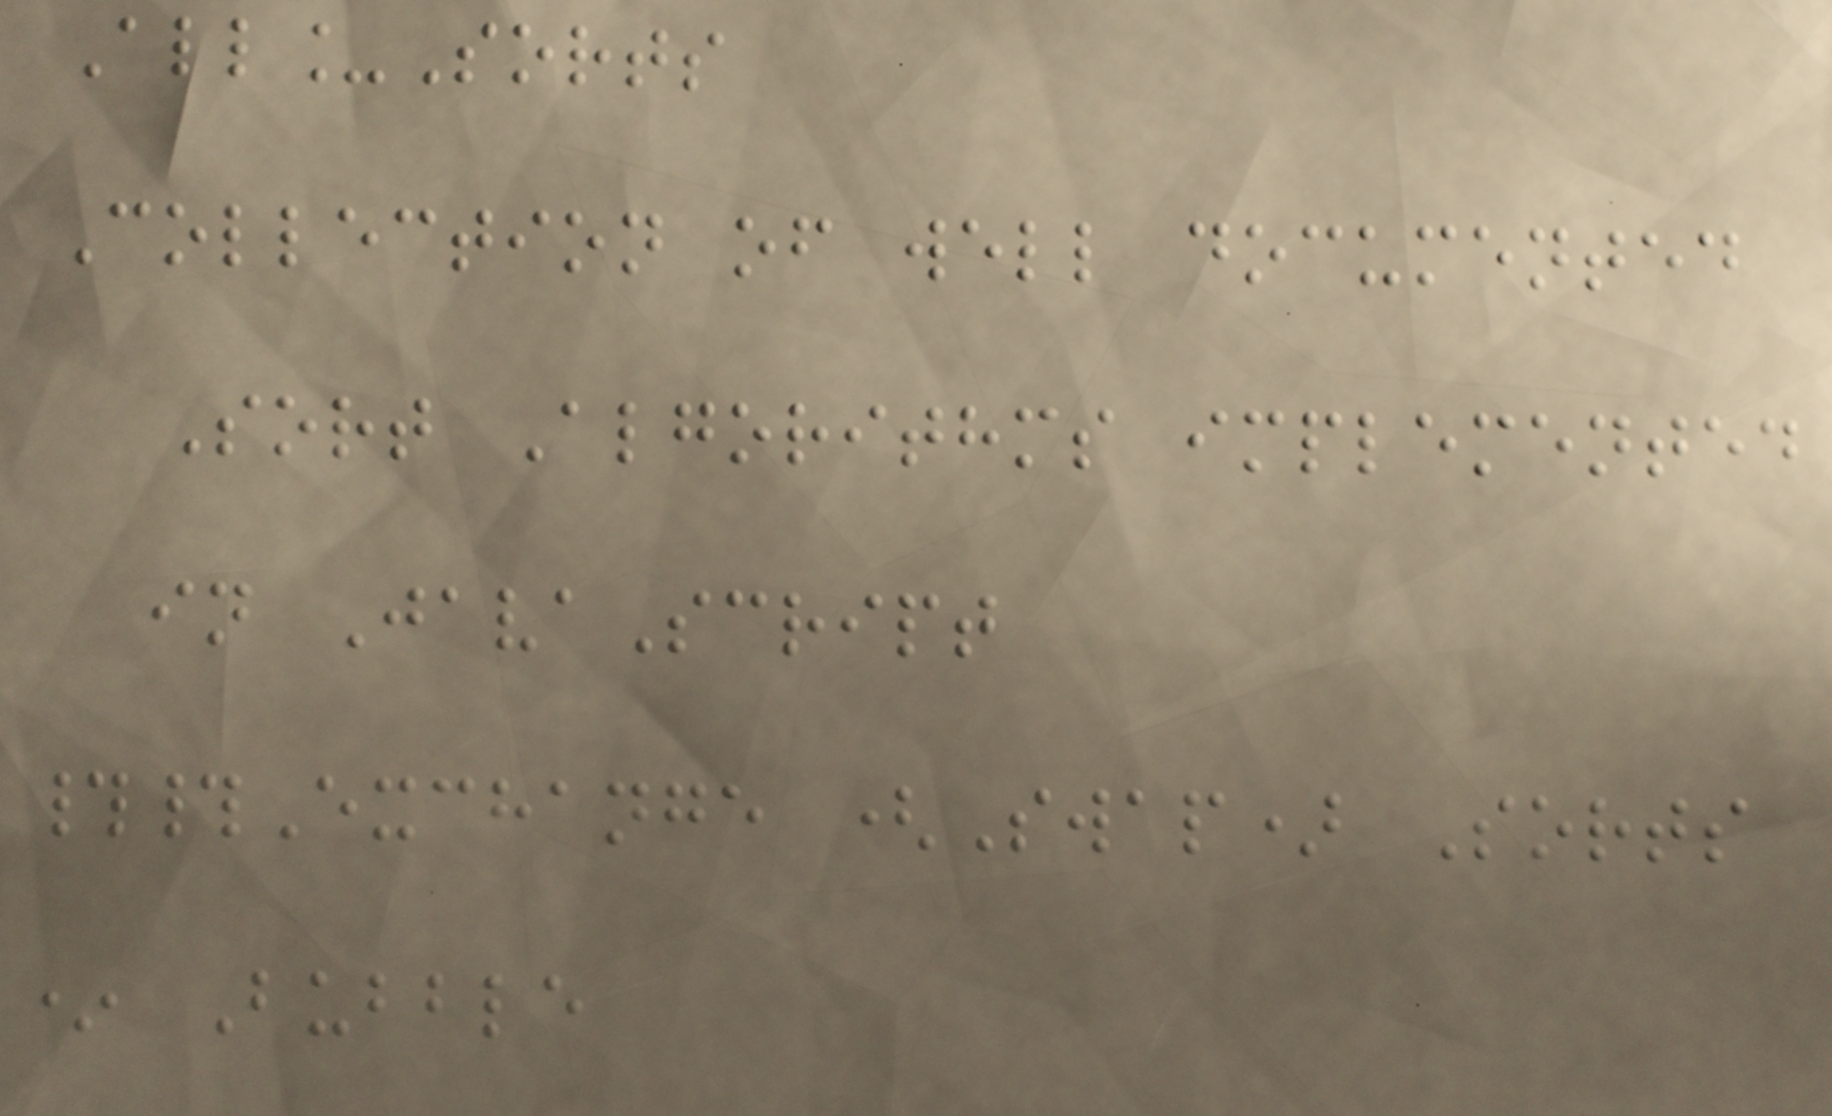All_Sorts
Collection of well documented
Sort Algorithms implemented
in JavaScript
##Exchange (Swap) Sorts
* Bubble
